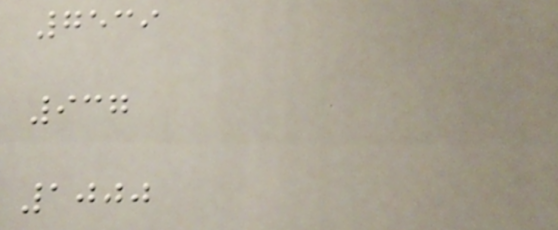7539
937
1000
